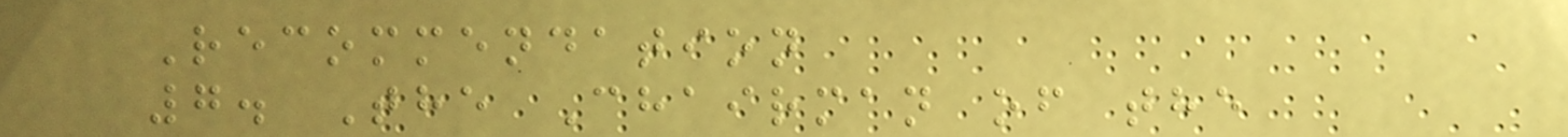Recommendation
7. The Chairman of the
